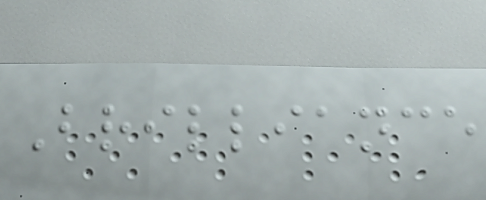Brilliance
